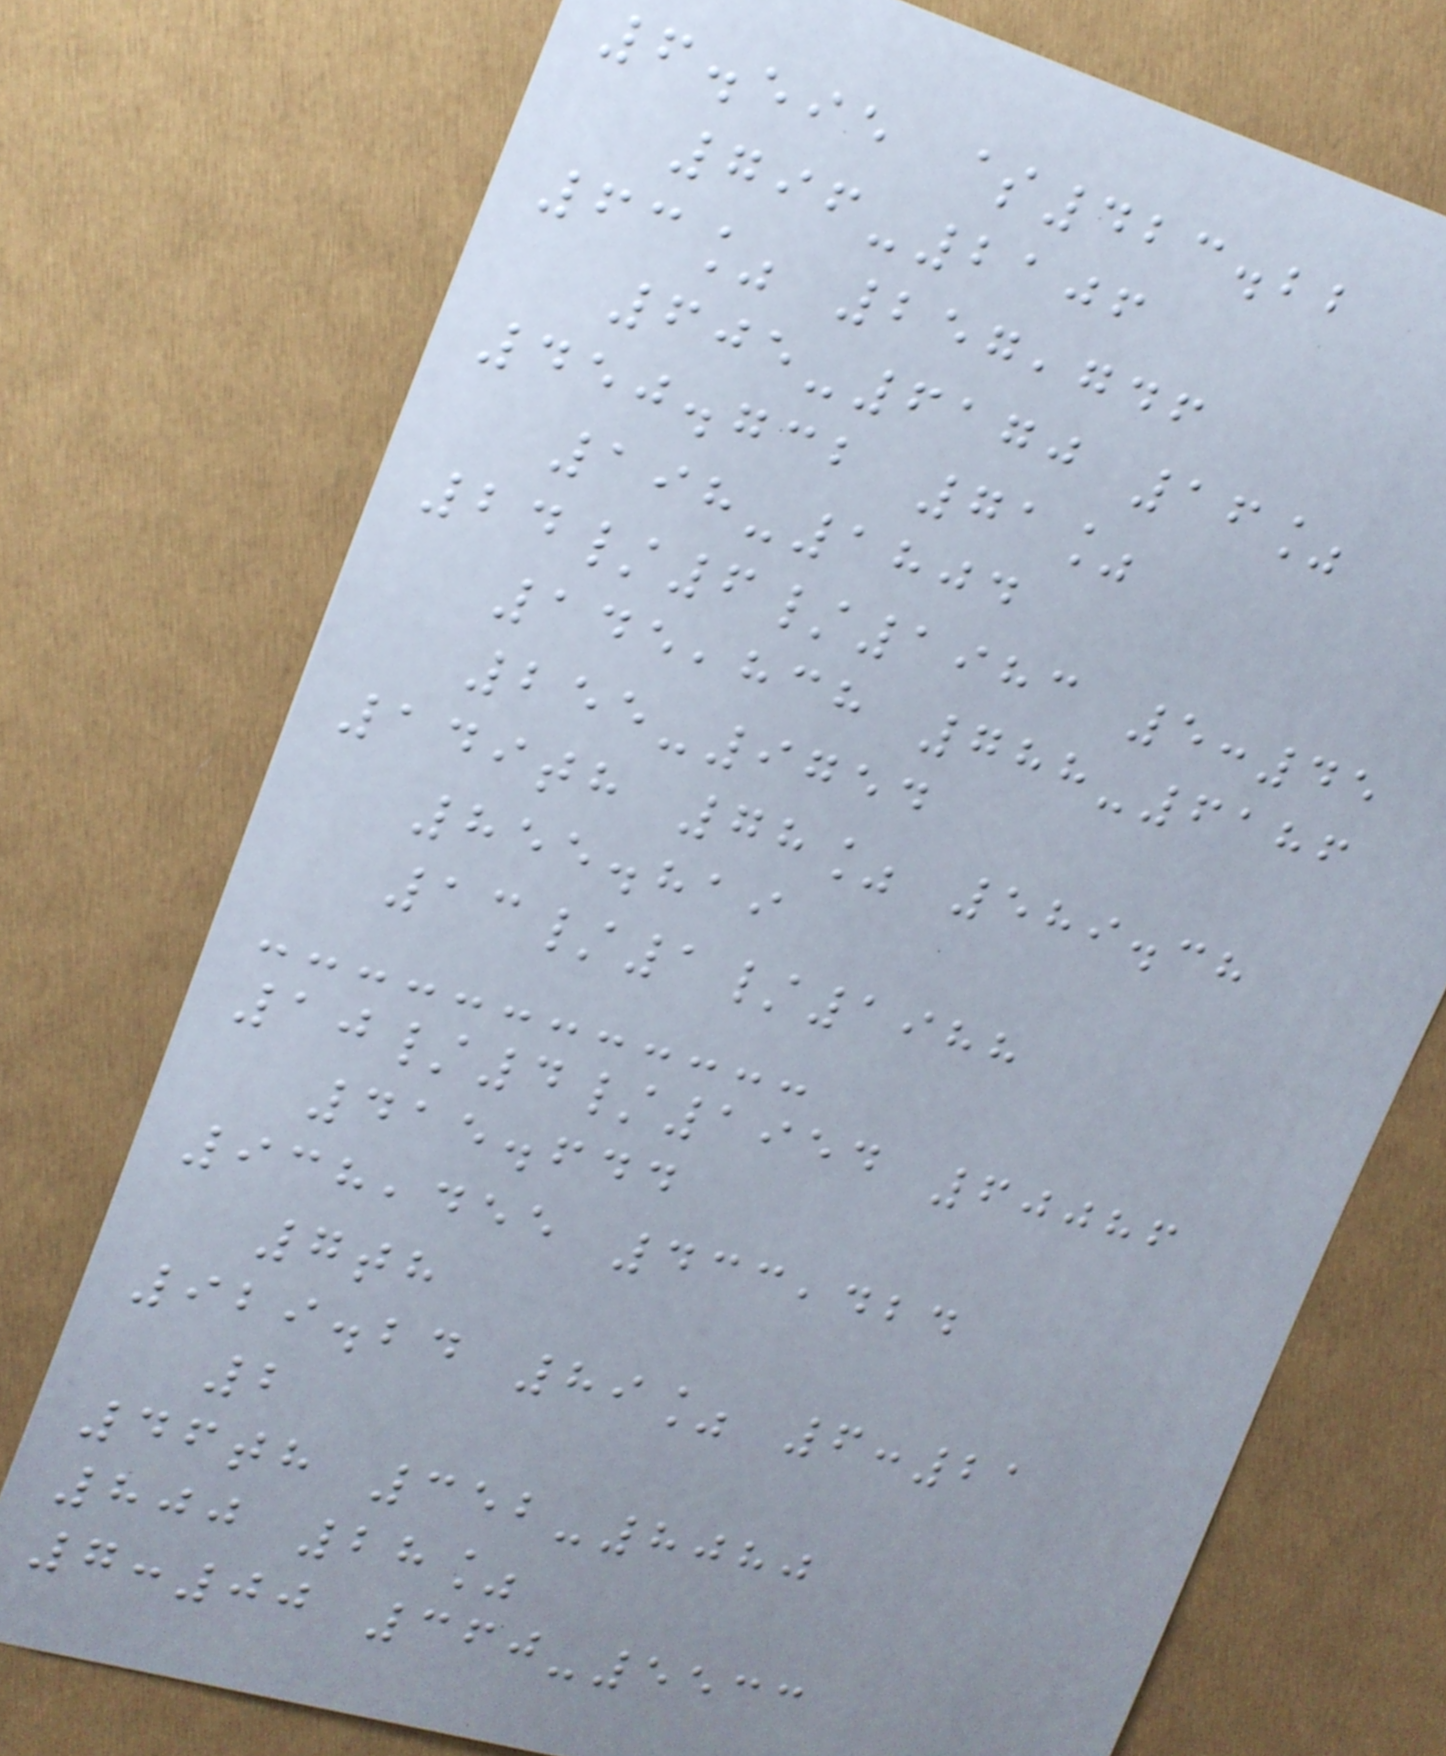6.595 $423.22
796-2106
63% 257,746
605-6170 16%
450.732 71%
198-1804
24/6/1983 5:45
145,838 788-6186
255-9754
149th 78% 589.38
855.819
13/1/1988
10/4/1954 60086
415.644
938,455 433,424
7th
929.24 89% 6:21
2
46th 352-8080
800 28%
7:00 360-5533
